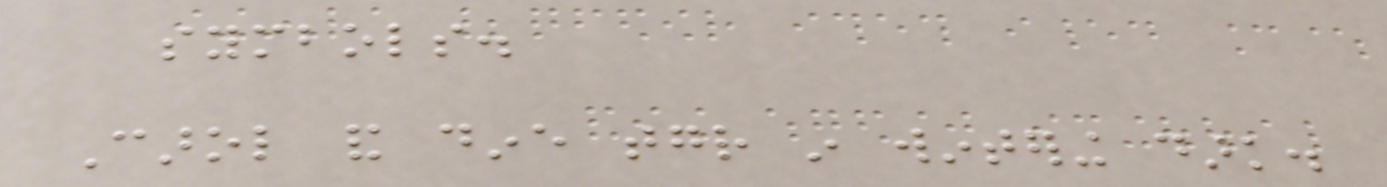symbols.
Carol and dine together in wintering dark.
